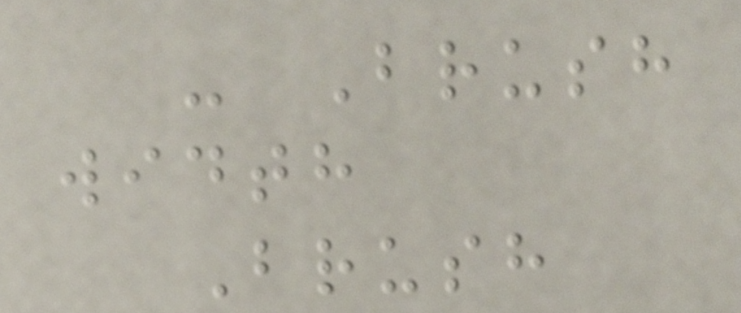- Brush
width
Brush
